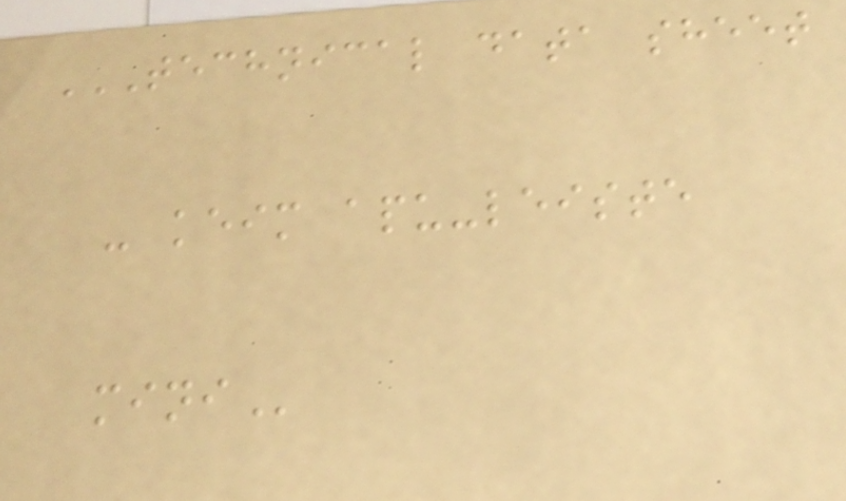TECHNICAL DATA SHEET
- KEIM APU-LEISTE
MINI
